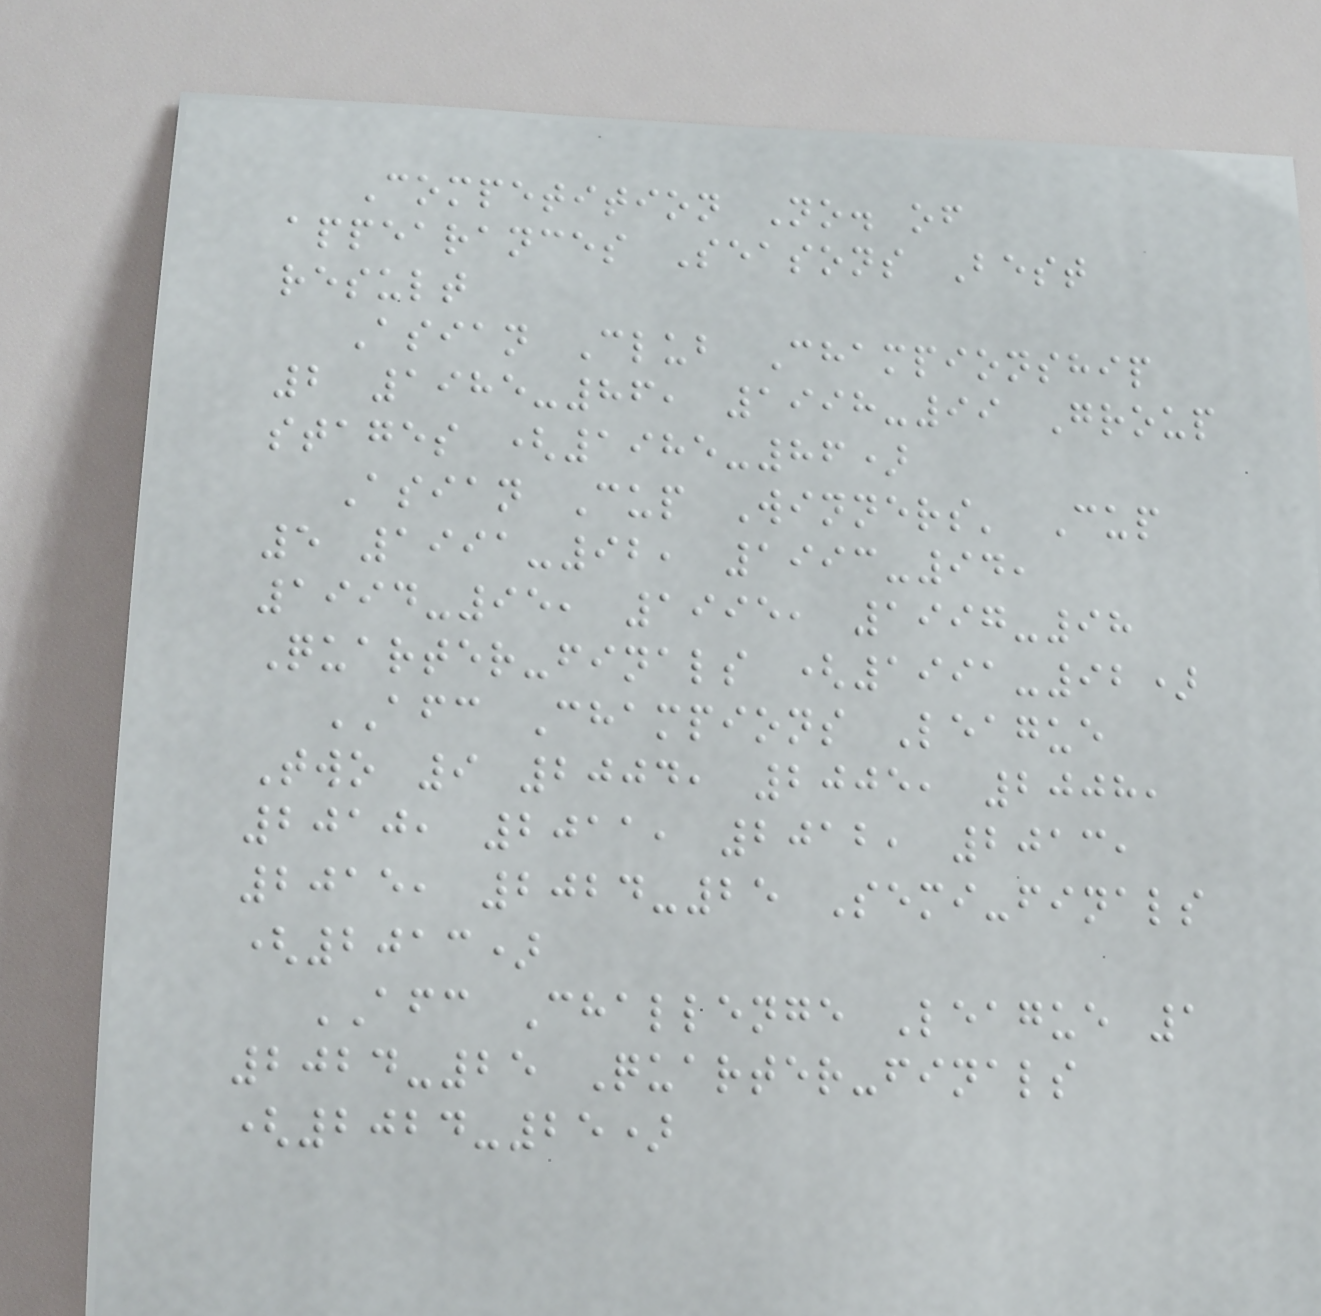Competition No. of
appearances Seasons Best
result
Asian Club Championship
2 1985-86, 1998-99 Group
stages (1985-86)
Asian Cup Winners' Cup
5 1991-92, 1993-94,
1994-95, 1995, 1997-98
Quarter-finals (1991-92)
AFC Champions League
Two 9 2004, 2005, 2008,
2010, 2011, 2012, 2013,
2015, 2024-25 Semi-finals
(2013)
AFC Challenge League 1
2024-25 Quarter-finals
(2024-25)
